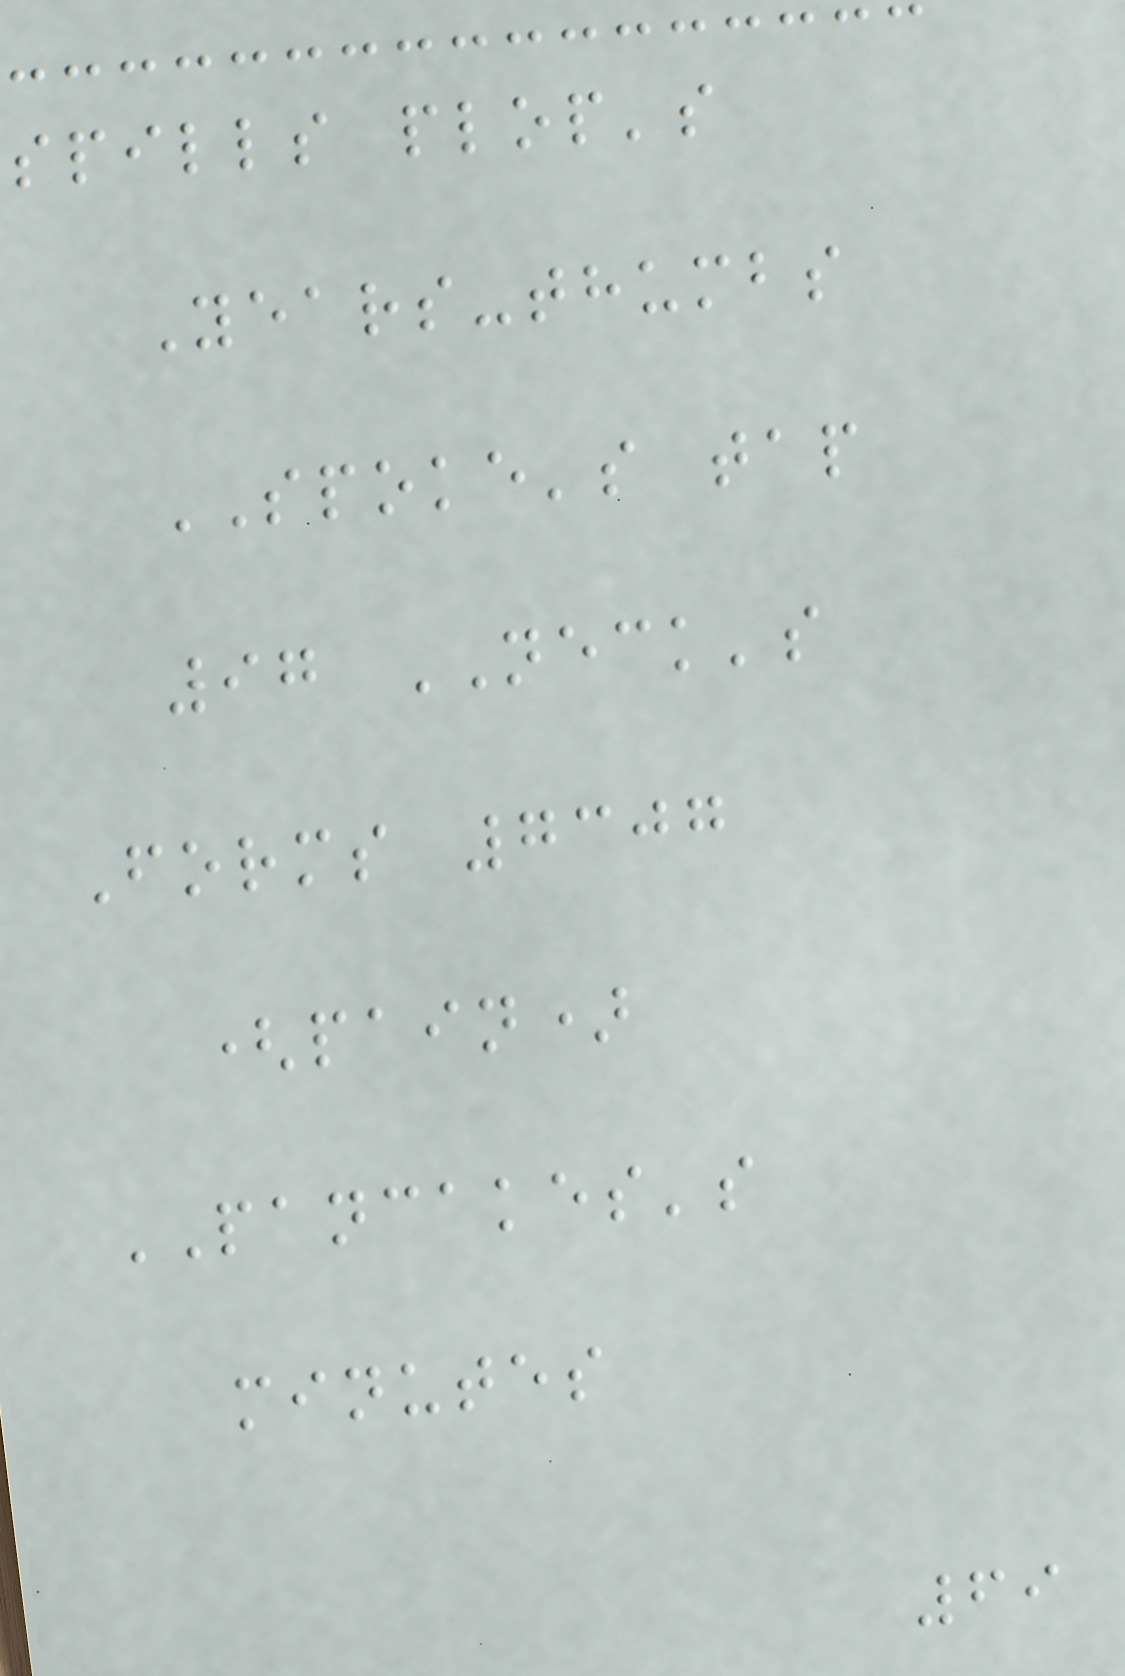spills plop's
Years-thumbs
SPOKE's tap
97 NECK's
Forms 7307
(pain)
PANCAKES's
minutes
69
